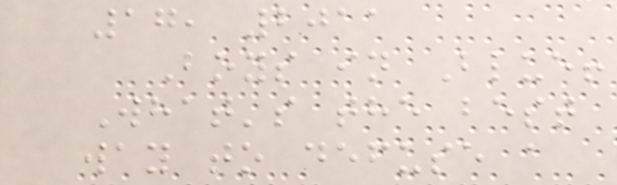17, 2011
Boys in Blue!
What's the best
way to defuse a
